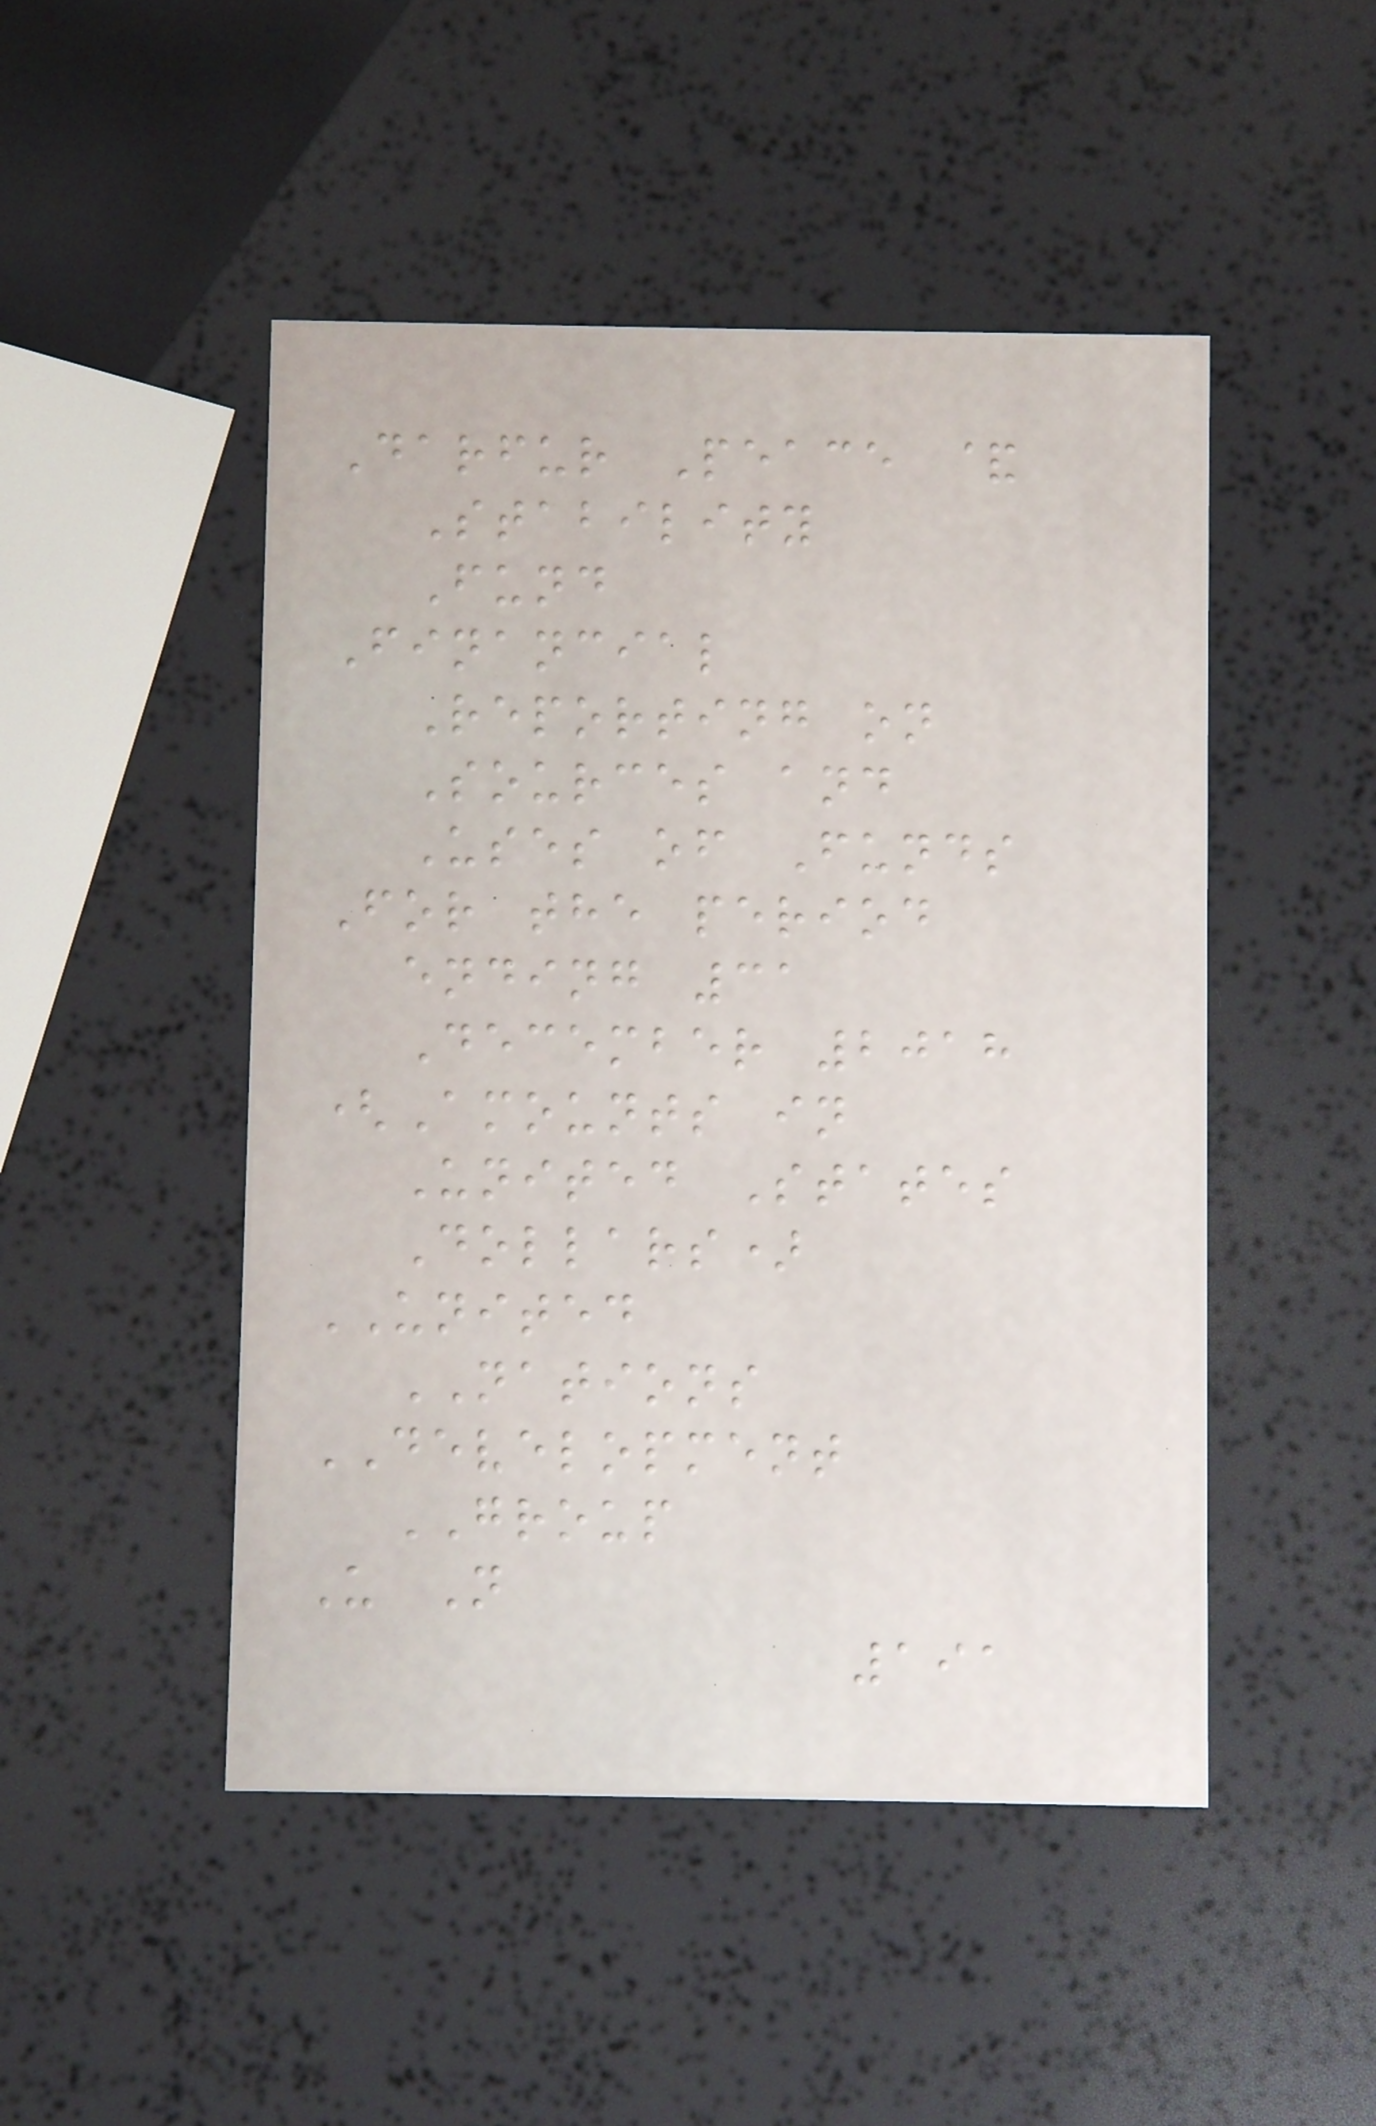Darfur Peace &
Stability
Fund
Financial
Reporting on
Sources and
Uses of Funds
For the period
ending 31
December 2018
(Amounts in
United States
Dollars)
UNITED
NATIONS
DEVELOPMENT
GROUP
U N
191
